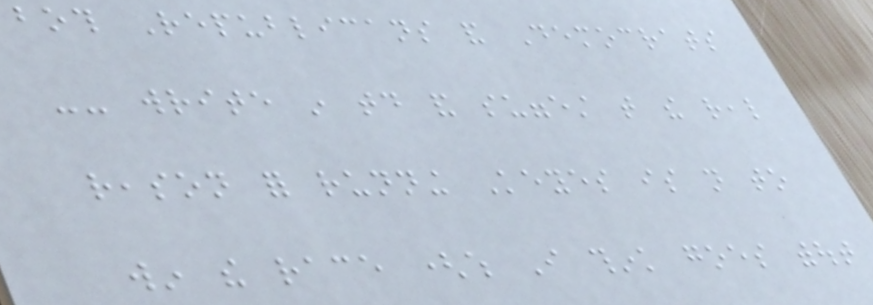both Republicans and Democrats
-- write in today and suggest that the real
reason for running Keyes is not to
win the race (which I think goes without
